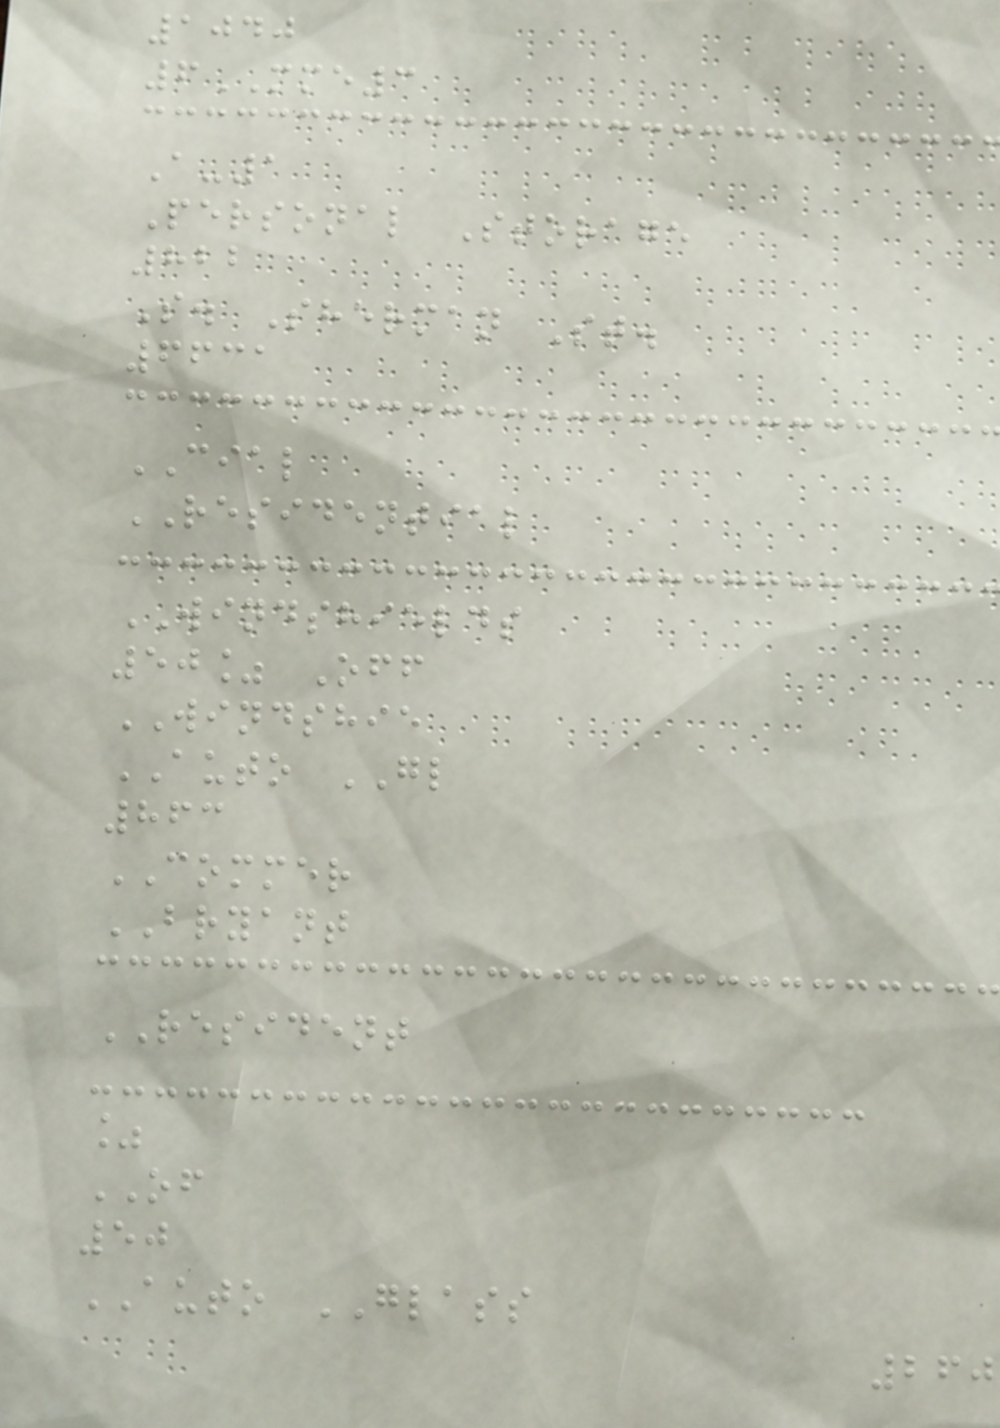1040
6MME3
A-1
Personal Storage
822
S. Sherman St.
6631
CIAL
RESIDENTIAL
WINDSHIELDS
50% Off
WINDSHIE
AUTO GL
863
COMMER
BRYANT
RESIDENT
%
OF
50
AUTO GLASS
260
